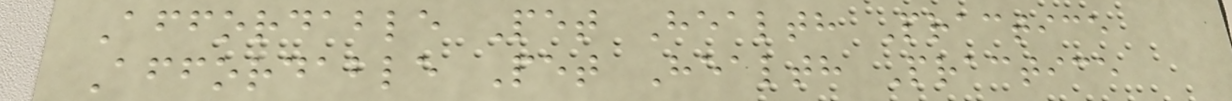Affordable Pet Health Practice
Affordable Pet Health Practice
